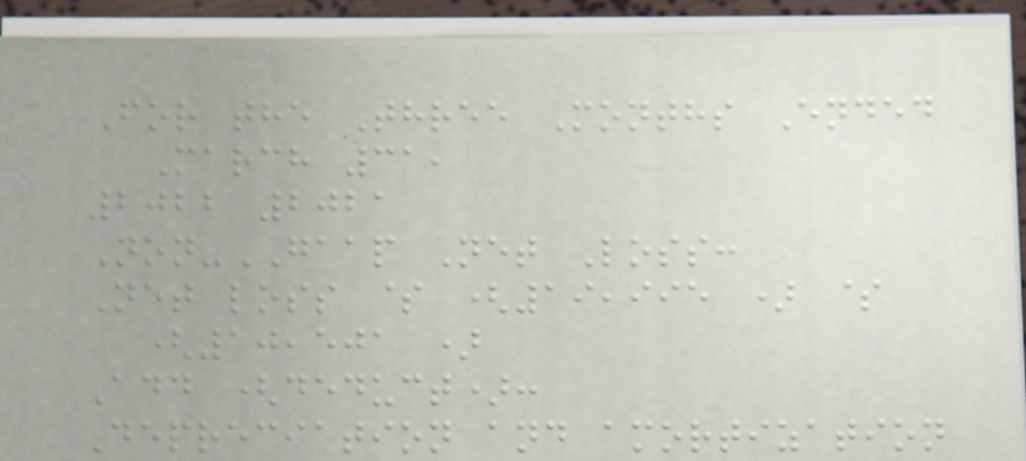For the Three Months Ended
March 31,
2022 2021
Non-GAAP Net Loss:
Net loss $ (19,995 ) $
(10,501 )
Add (deduct):
Depreciation and amortization
